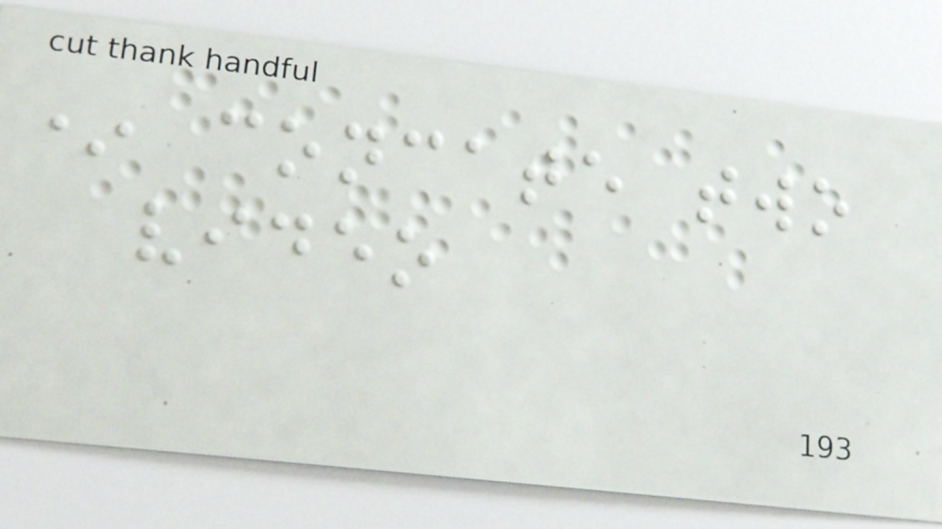* concate two
video
